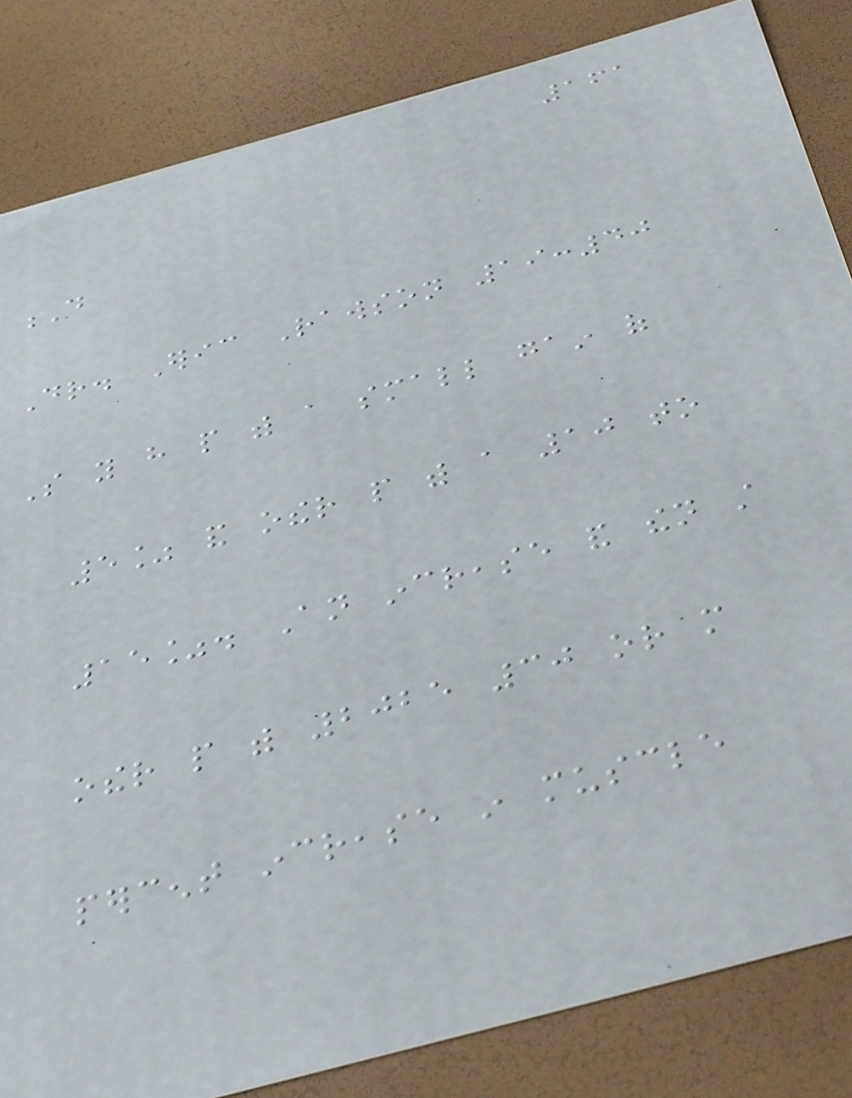161
D
Dr. Eric Rawson 19:40
So you have people with a small gain of
5% and other people with a 10 to
15%. An increase and then still
other people with 2025 30 or more
percent increase in muscle
